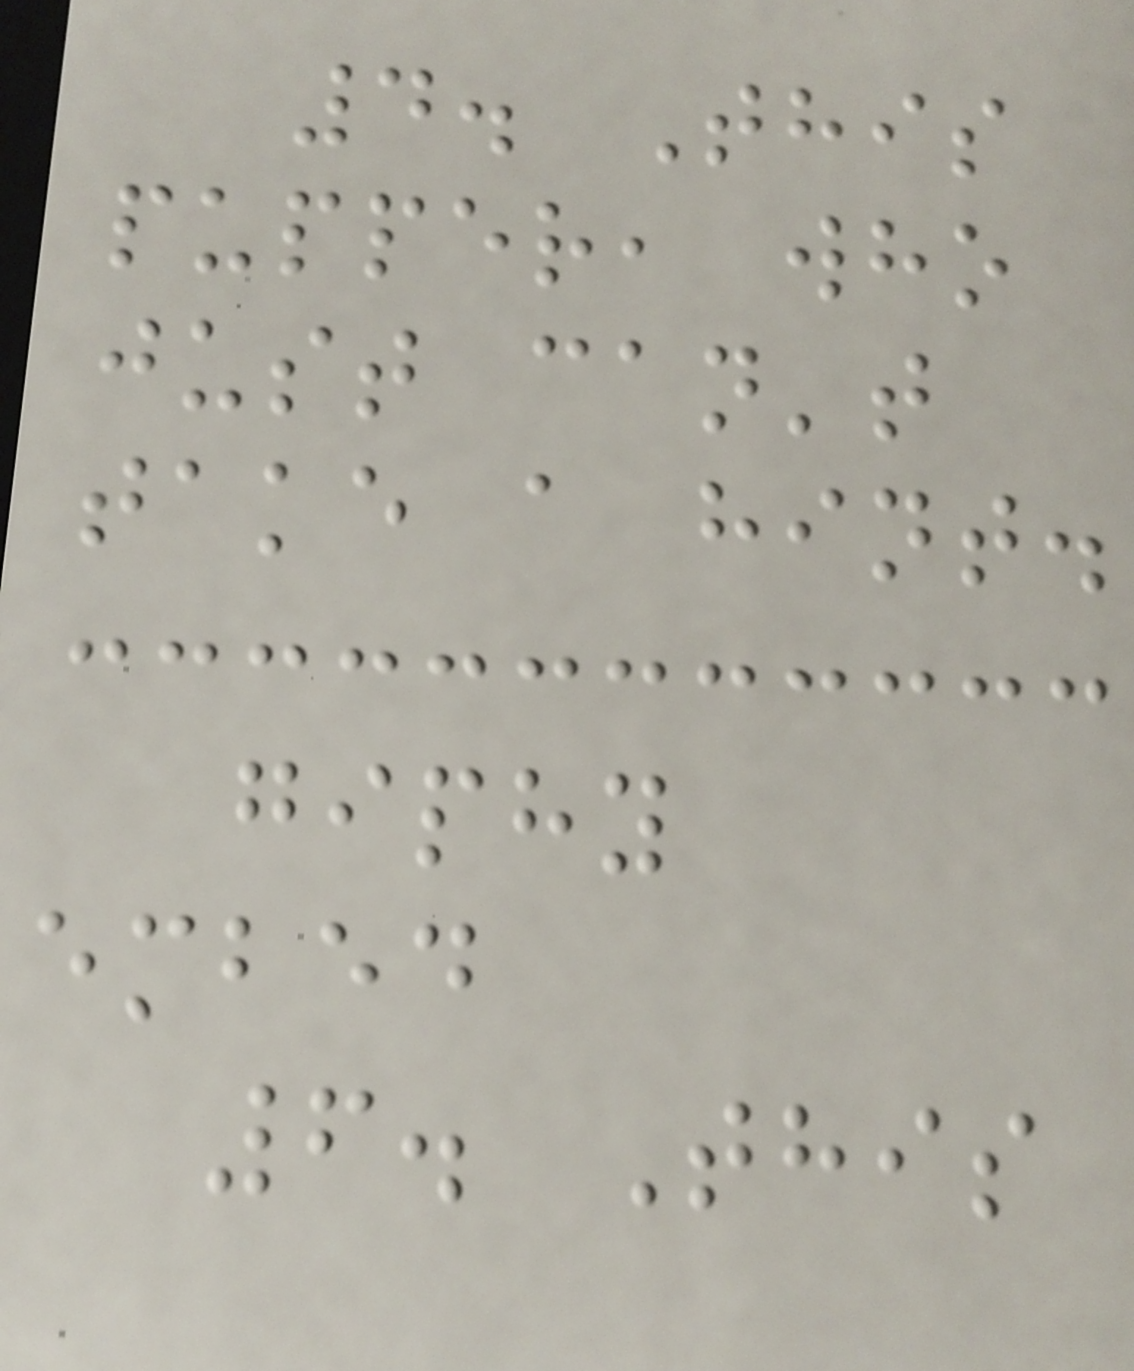4. This
pupper, who
just can't
take a hint.
giphy
embed
6. This
